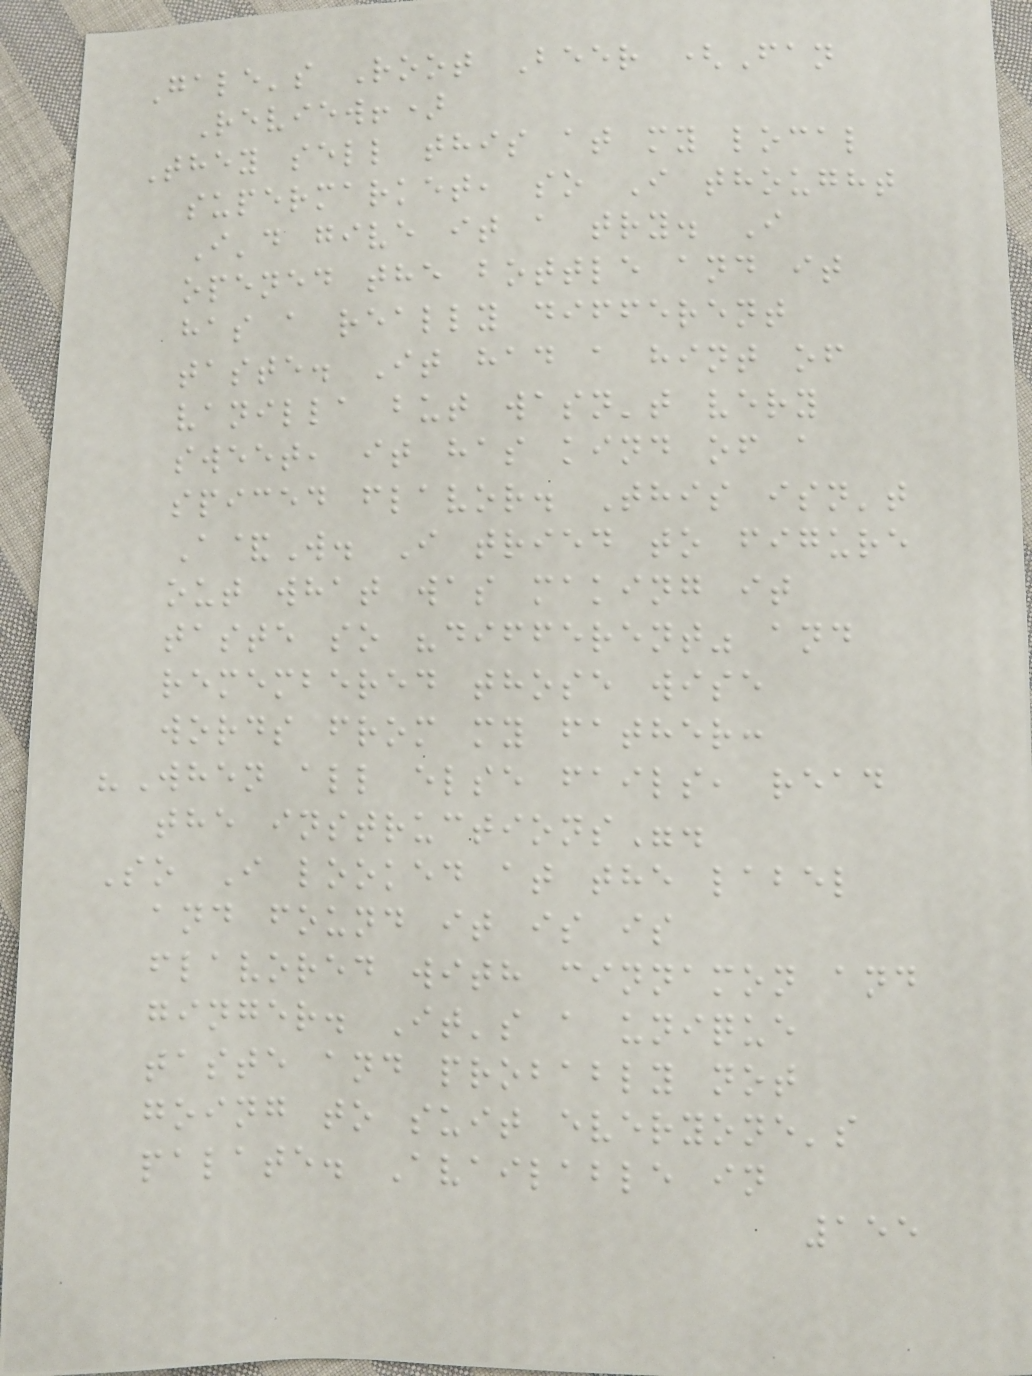Gale's Root Beer (Fan
Review!)
They sell this at my local
supermarket, so I thought
I'd give it a try. I
opened the bottle and it
has a really different
taste. It had a hint of
vanilla but wasn't very
sweet, it has kind of a
spiced flavor. This isn't
A&W. I tried to figure
out what was making it
taste so "different" and
remembered those wise
words from my father:
"When all else fails, read
the instructions".
So I looked at the label
and found it is is
flavored with cinnamon and
ginger. It's a unique
taste and probably not
going to suit everyone's
palate. Available in
155
